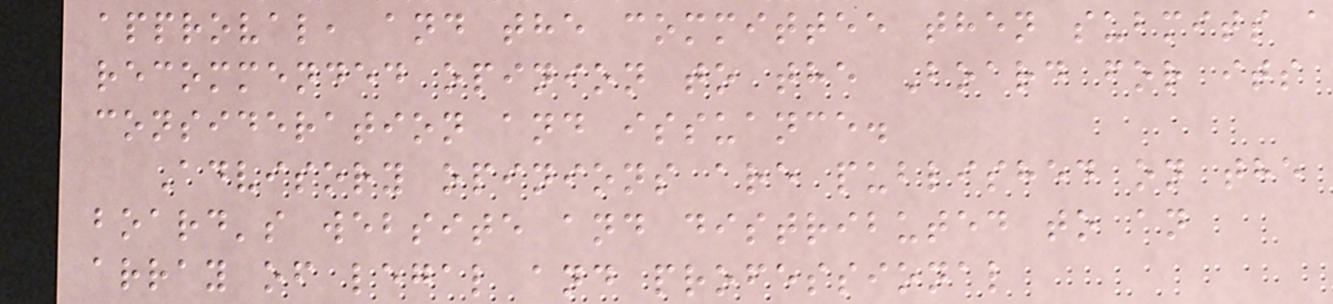approval, and the committee then submits a
recommended opinion to the Board for its
consideration and issuance.
Advisory opinions are published on the
board's website and distributed to an
array of legal and professional
